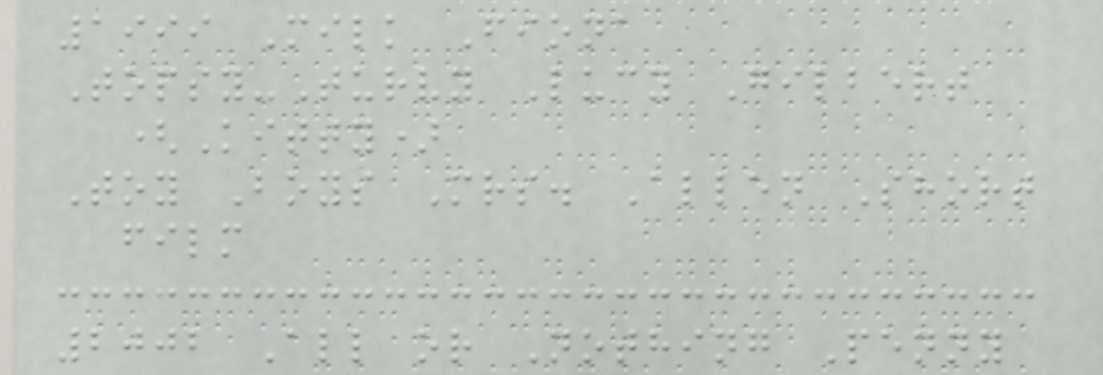1999 Milk Fiona
Topsy-Turvy Lucy Gilbert
(Kitty)
Toy Boys Mrs. Allen Short
film
2002 All or Nothing Penny
